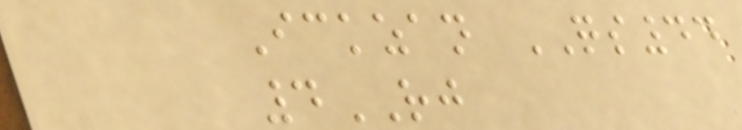Ickzan QS44
4RJ
